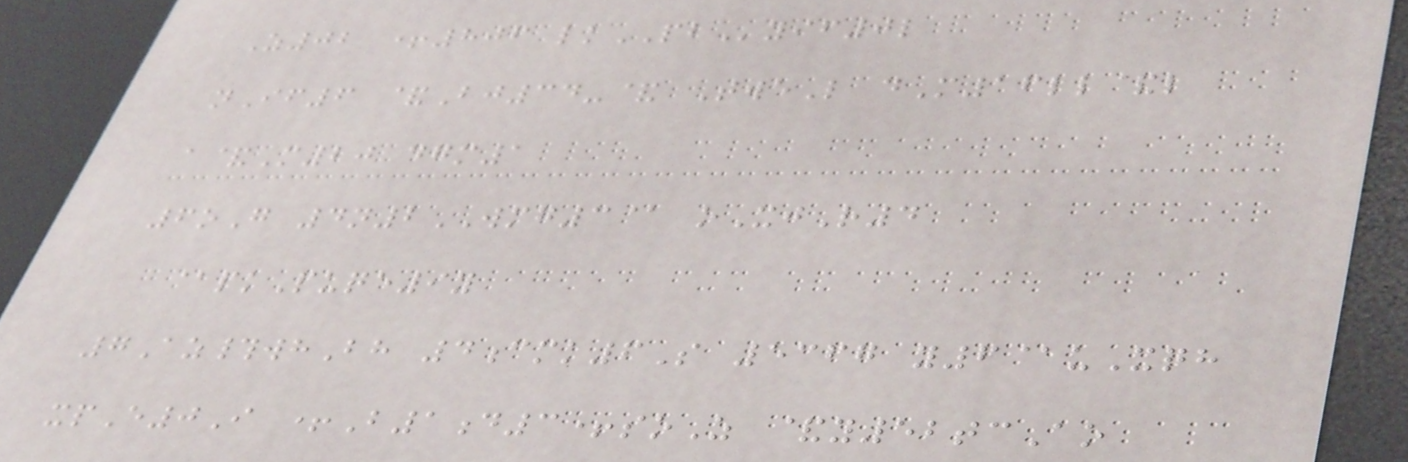Z02 +806 lkPByif0l
nIf6 &Bj34-& TweL dM16ll&l
a&M20 dgm1
6oG 4n2WMG3@ oXjR4
@pkPuqe9y
7Az#whBh 4cmk6S 5367 y6@uXqh
xpE0I +B1d3+soZ &y52tcAo
